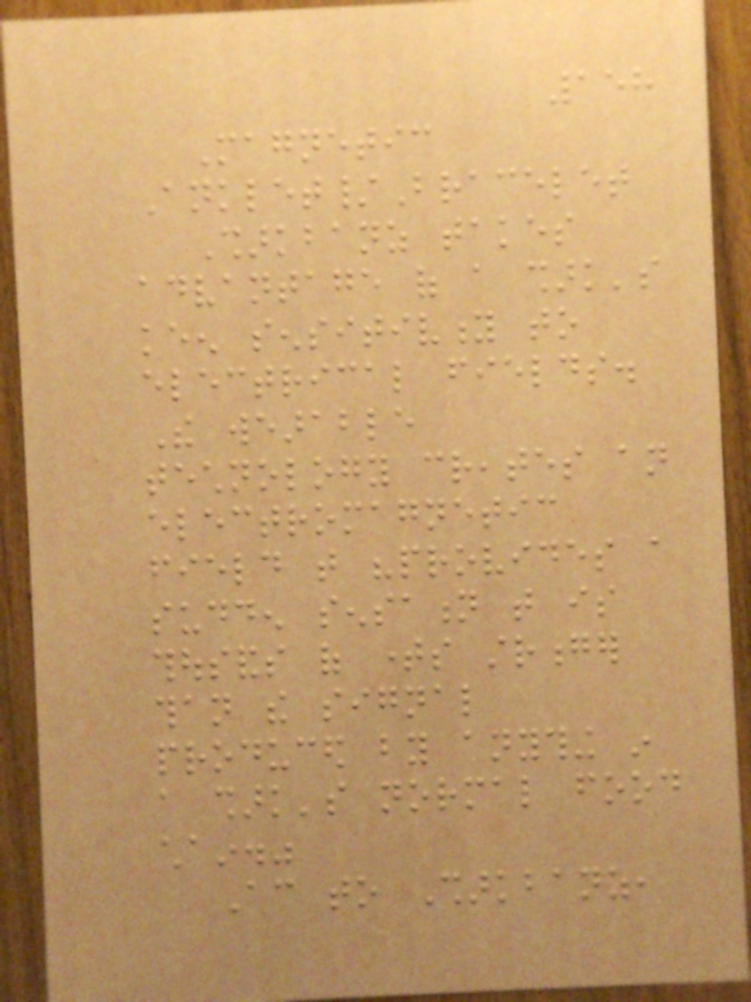158
Magnetic
Anklet/Bracelet
Sharkbanz takes
advantage of a shark's
keen sensitivity to
electrical fields.
The wearable
technology creates an
electromagnetic
field that "provides a
sudden sensation that is
thousands of times stronger
than the signal
produced by anything in
a shark's normal food
chain."
According to Sharkbanz,
